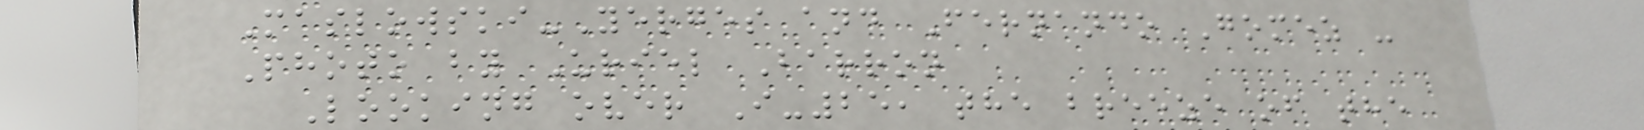Maslowski-Yerges and Fernando Gomez -
Photo by Uriel Barron
Looking over I-25, the breeze of the
